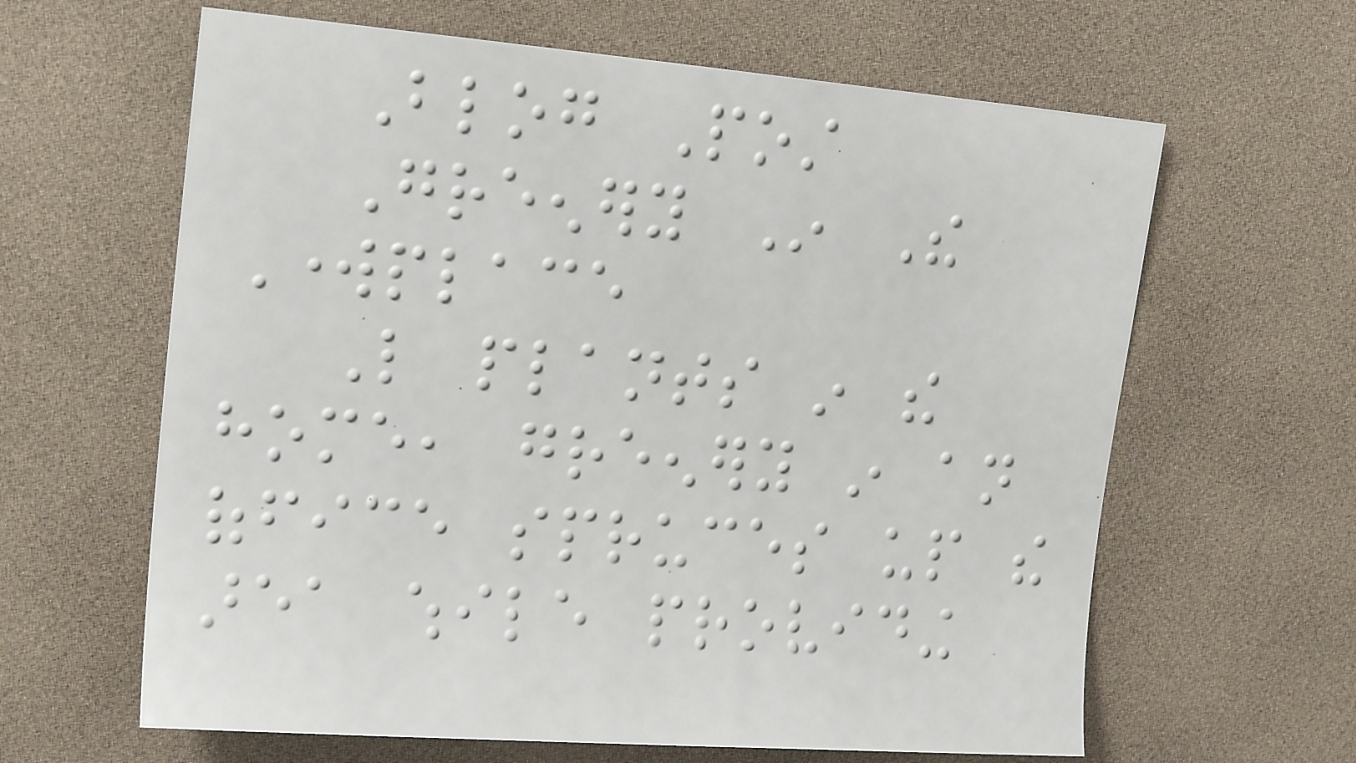Blog Post
Greenery In The
Workplace
Like plants in the
home, greenery in an
office spruces up the
area while providing
